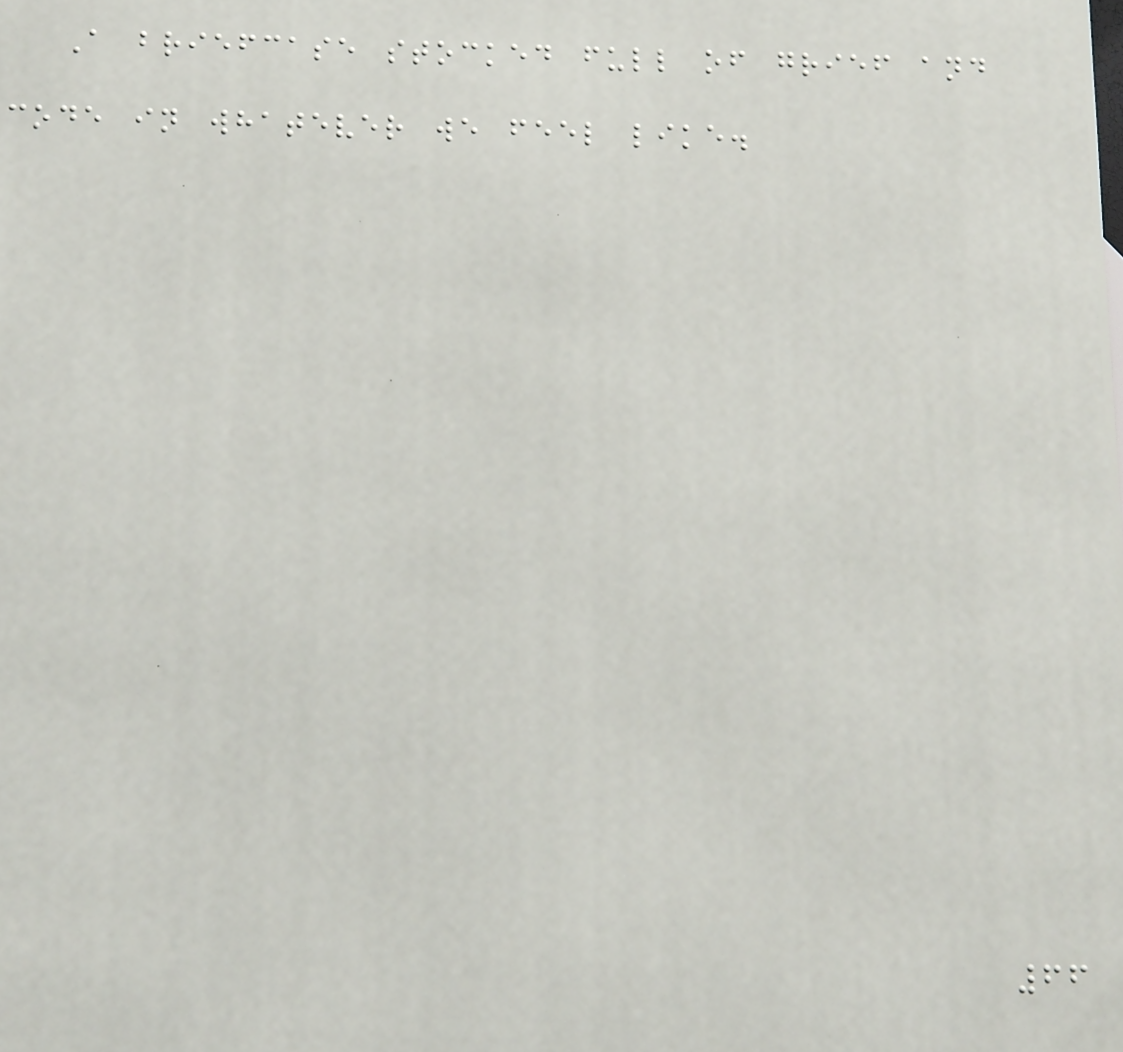A briefcase stocked full of grief and
code in whatever we feel like.
66
